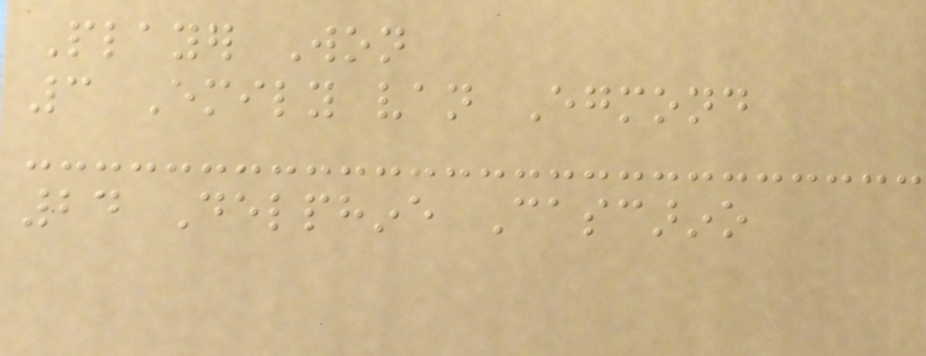Player Won
3 Emily van Egmond
24 Delphine Cascarino
